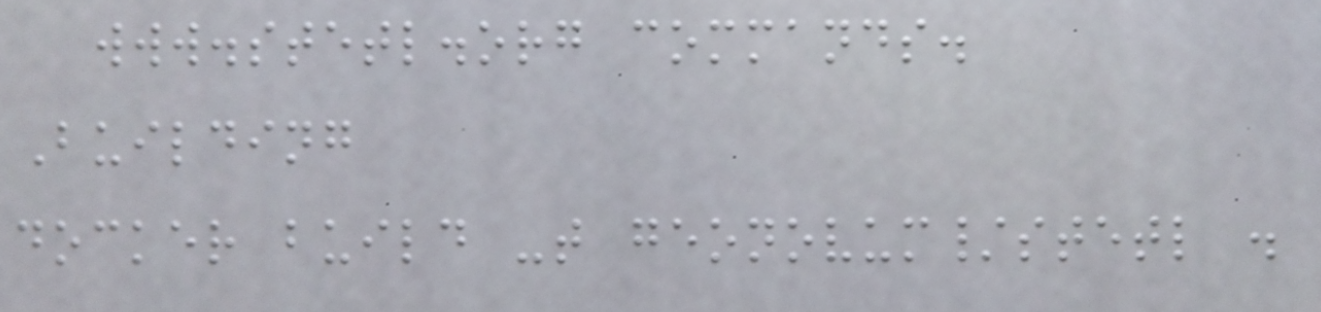www.stetl.org commands.
Building
docker build -t geonovum/stetl .
